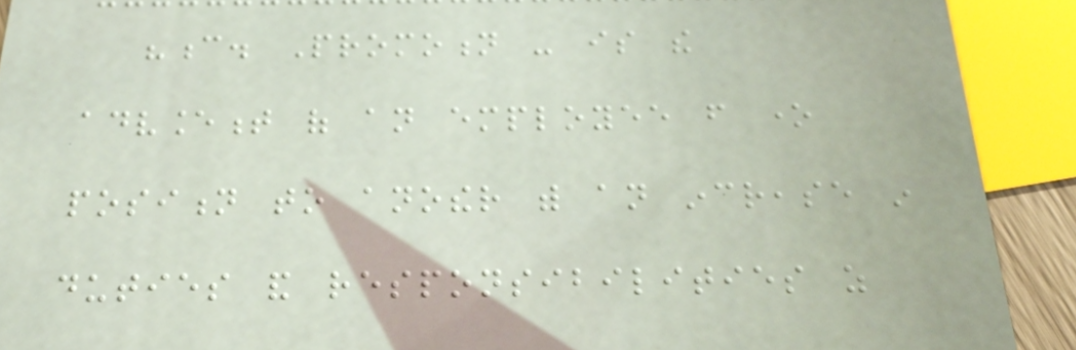"c. Promotion - is the
advancement of an employee from one
position to another with an increase in
duties and responsibilities as
